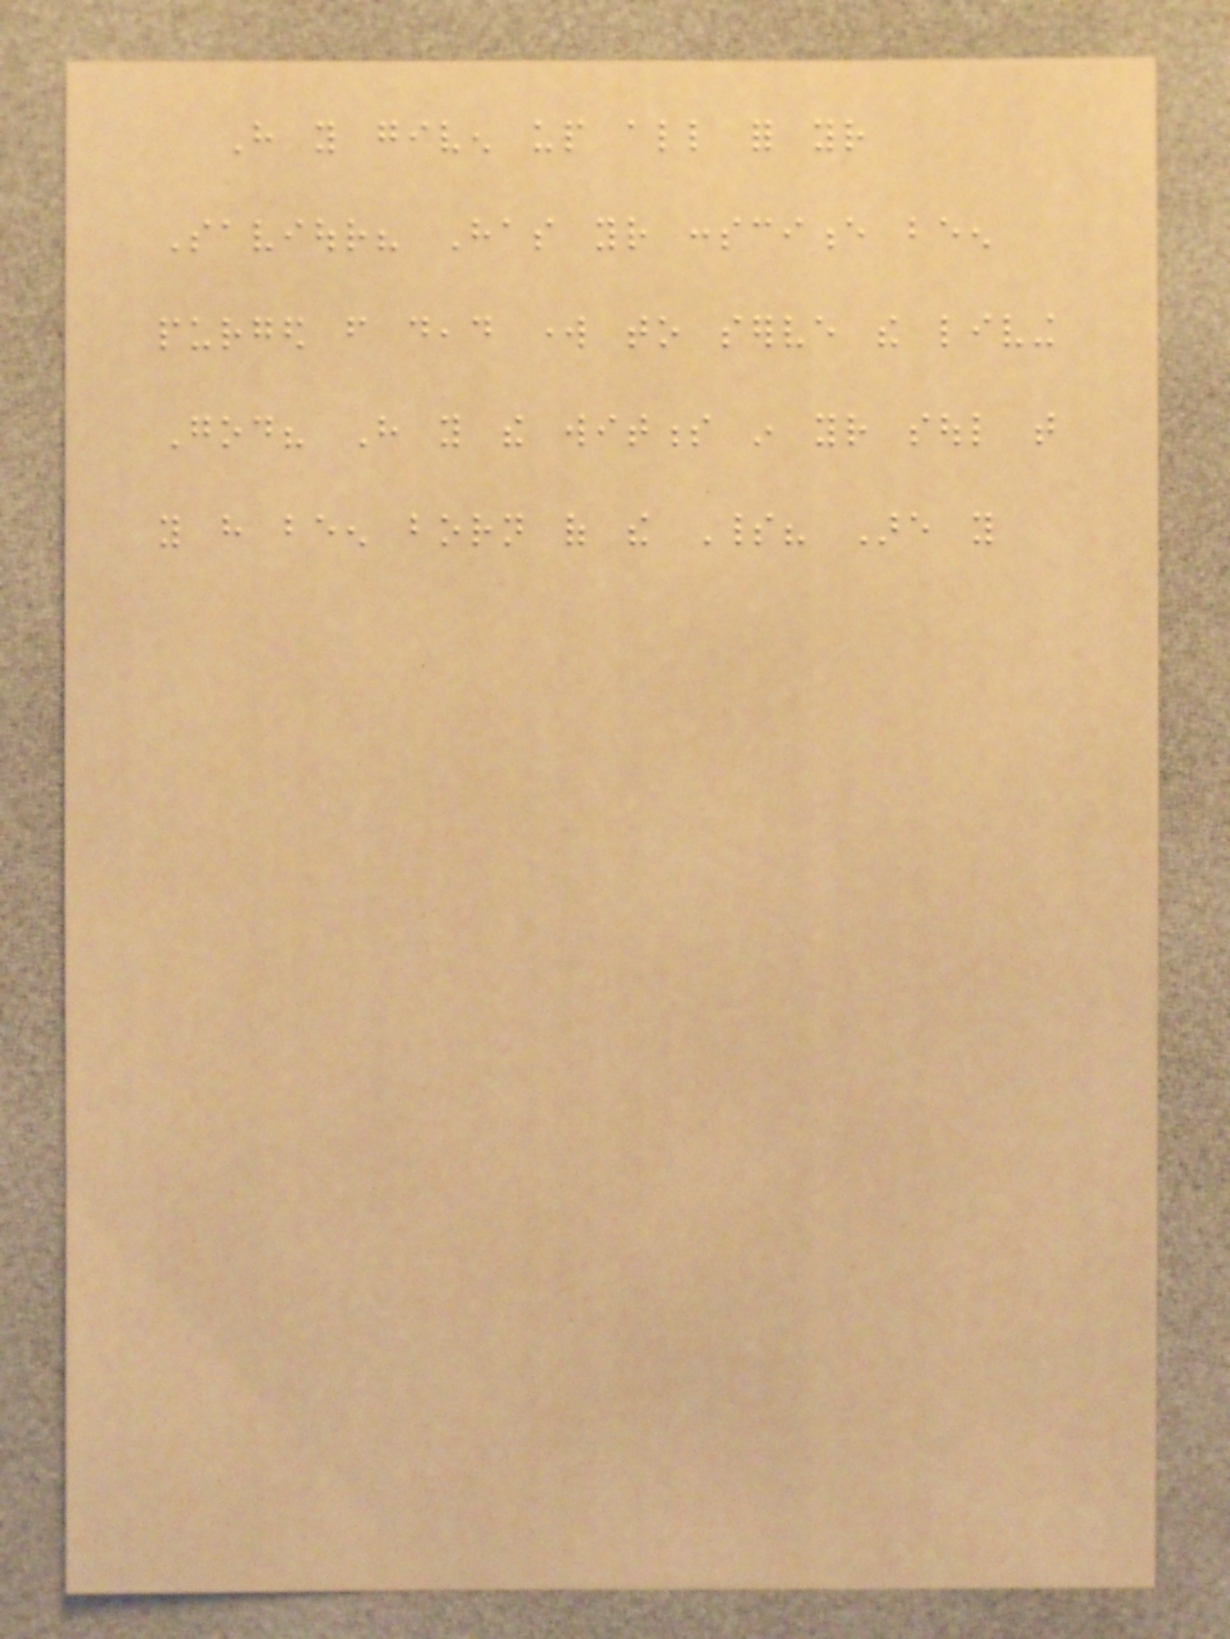Have you given up all for your
Saviour? Has your conscience been
purged from dead work to serve the living
God? Have you the witness in your soul that
you have been born of the Spirit? Are you
